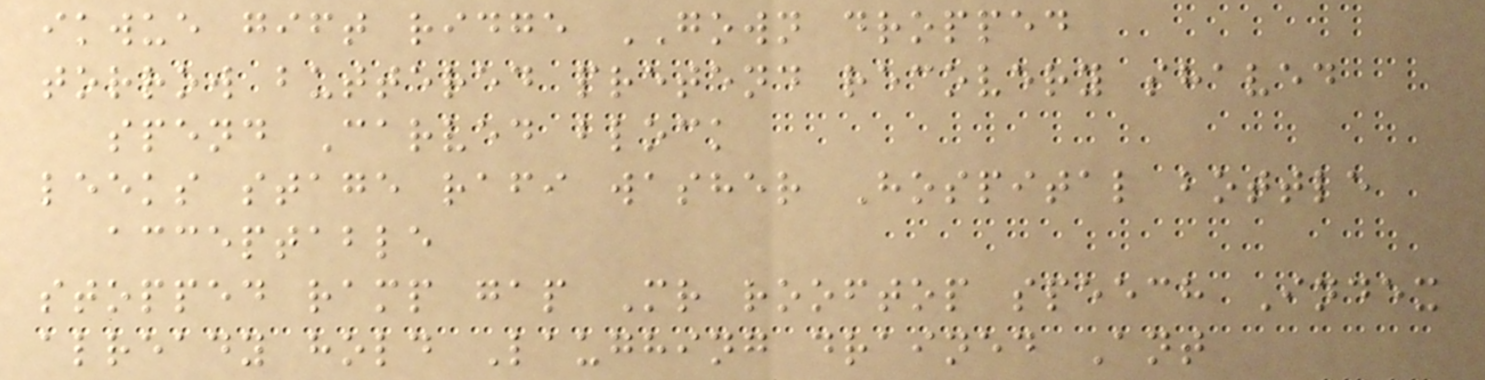ikwue gift ridge GOWN dropped
torrow buttered pretend recovery shaved
spend Carved block
leeks stage rafi washer Hospital bottle
acceptable
stopped ramp gap Mr rooftop speech Index
already hold Laughing drained Ant
